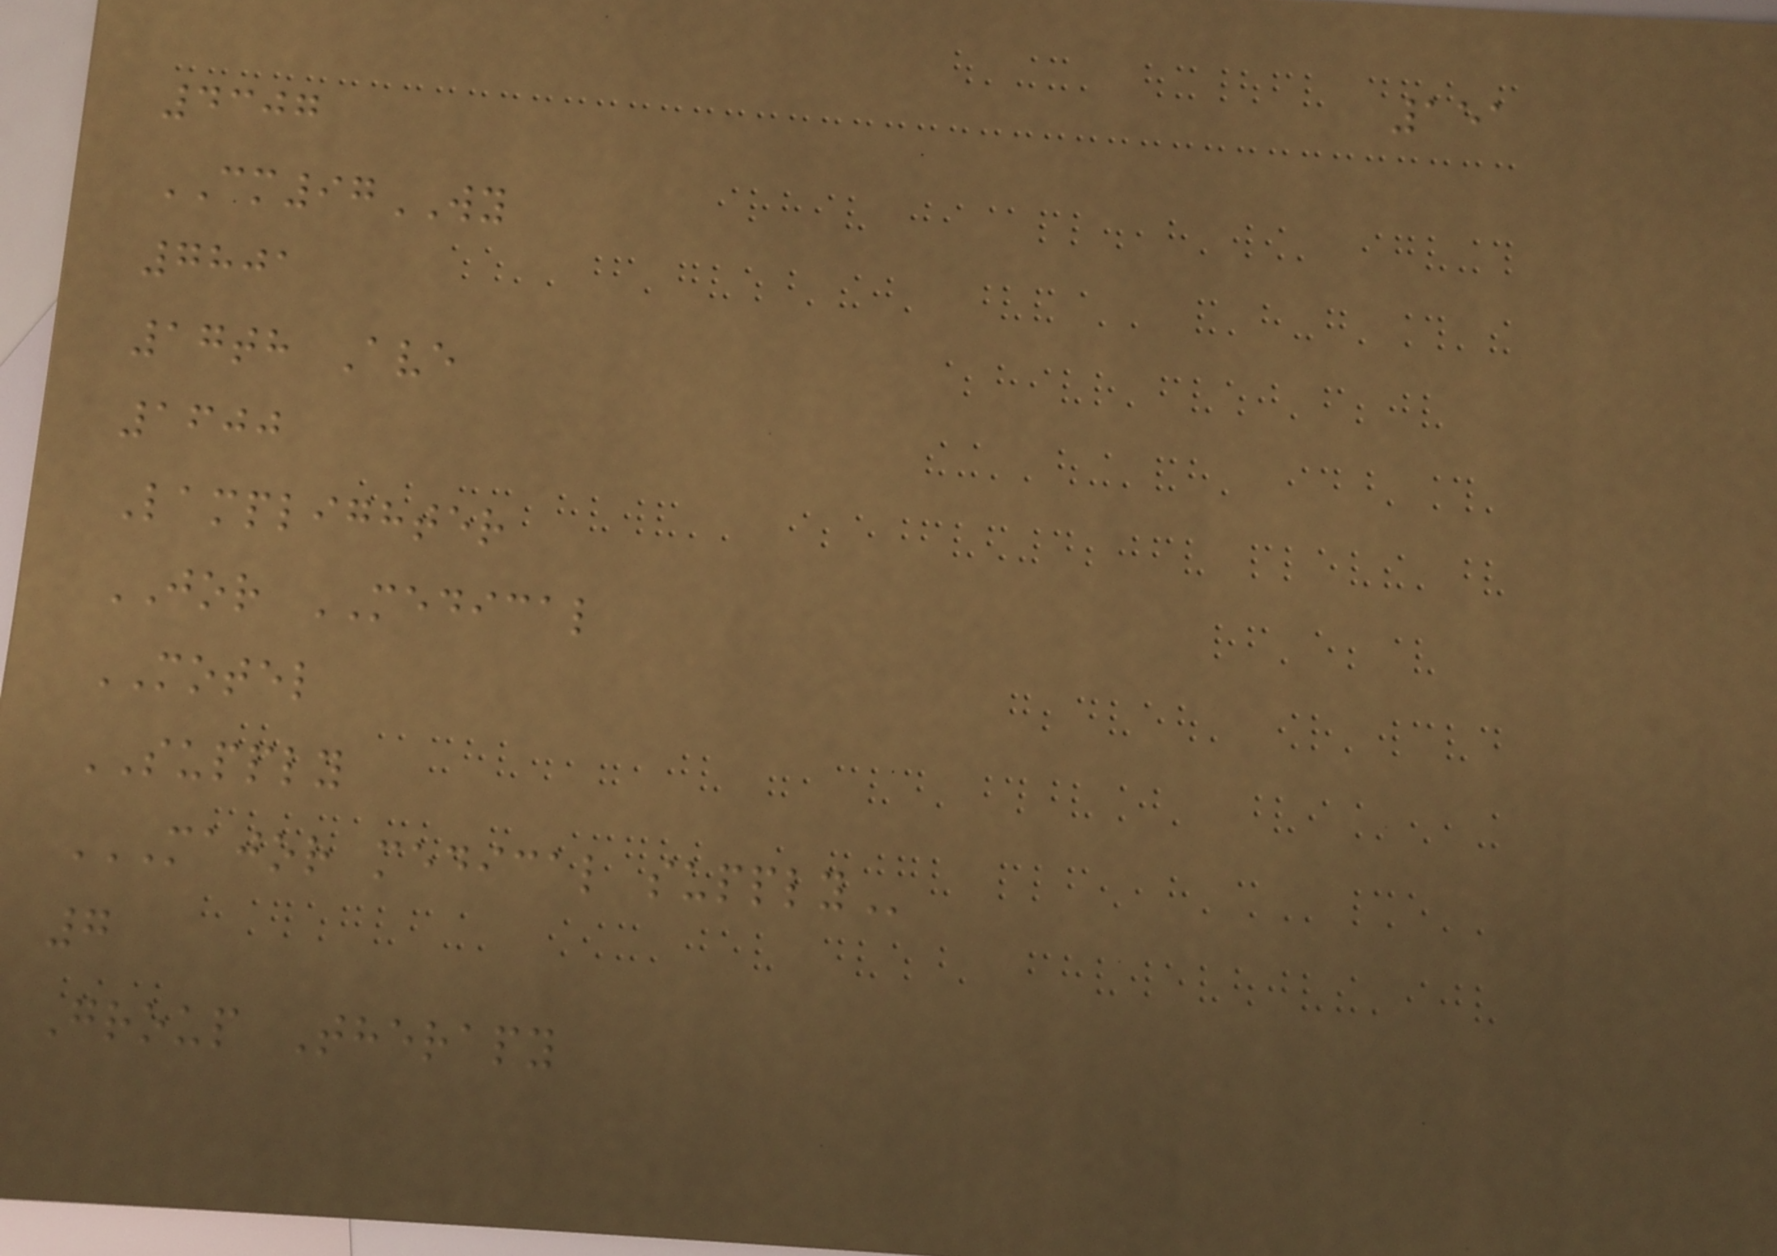151
4307
CM97WY
7801
17th Ave
1600
Lamplighter
JOR MEDICAL
MOTEL
SUPPLY
MAJOR MEDICAL SUPPLY
7
Group Therapy
